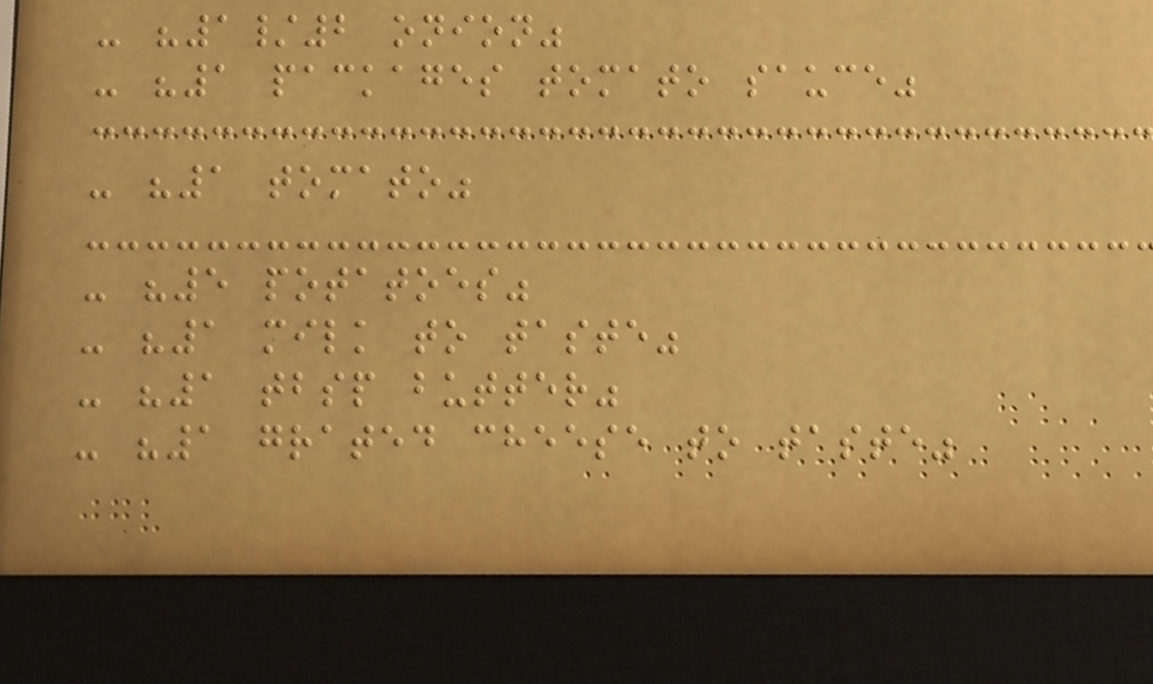- "1/2 onion"
- "1 packages tomato sauce"
- "1 tomato"
- "5 potatoes"
- "1 milk to taste"
- "1 tbsp butter"
- "1 grated cheese to taste"
